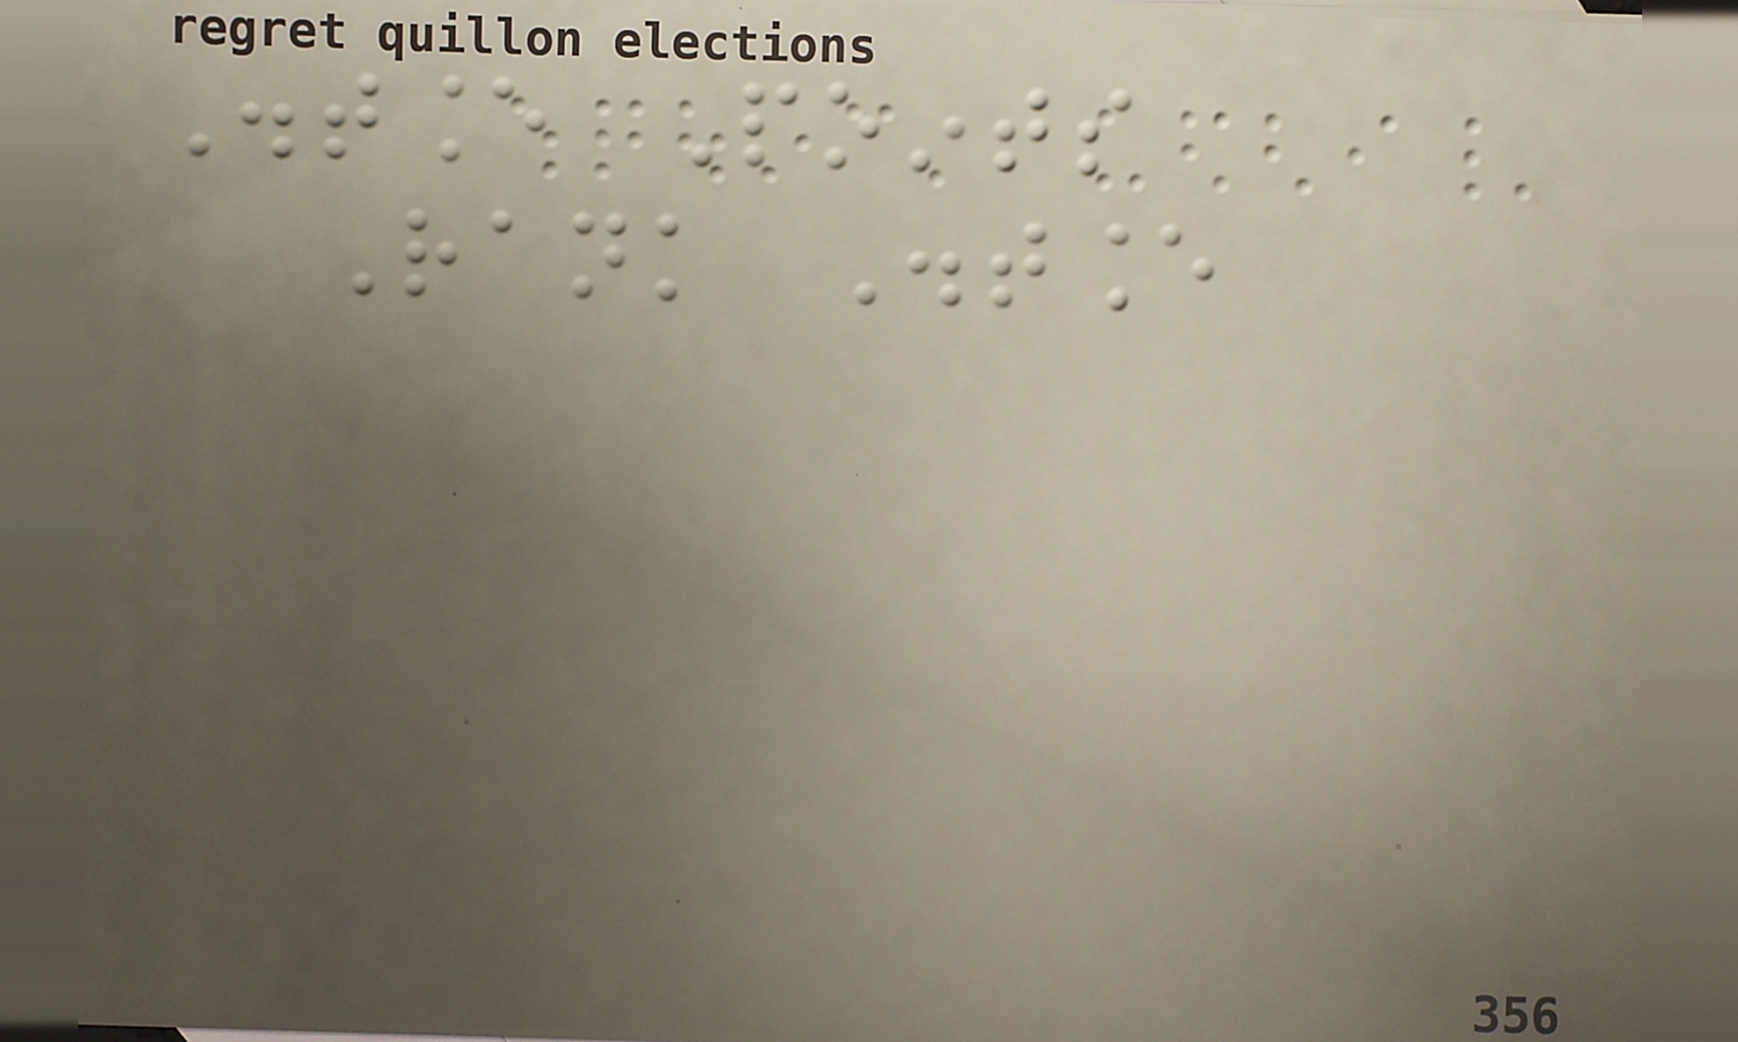Distance Points
Rank Distance
